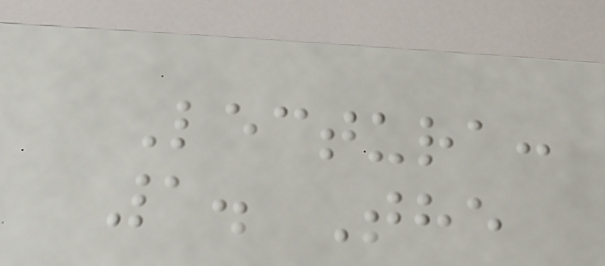Lectura:
1. The
